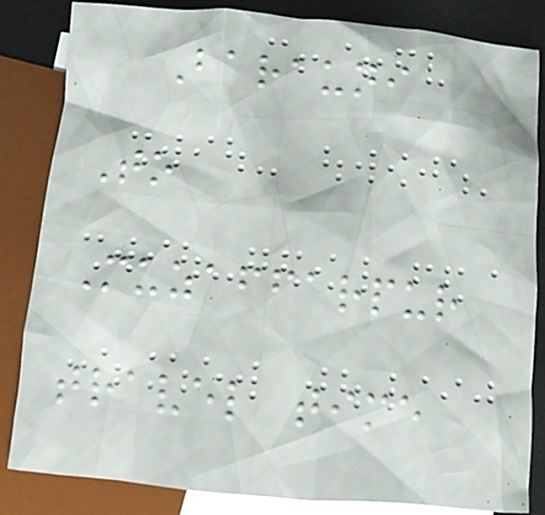Barauni
To
Muzaffarpur
travel time
